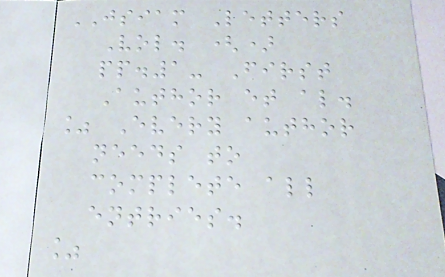JSIAM Letters
Vol. ()
pp.1- First
Author et al.
% Every author
needs to
complete all
entries.
%
